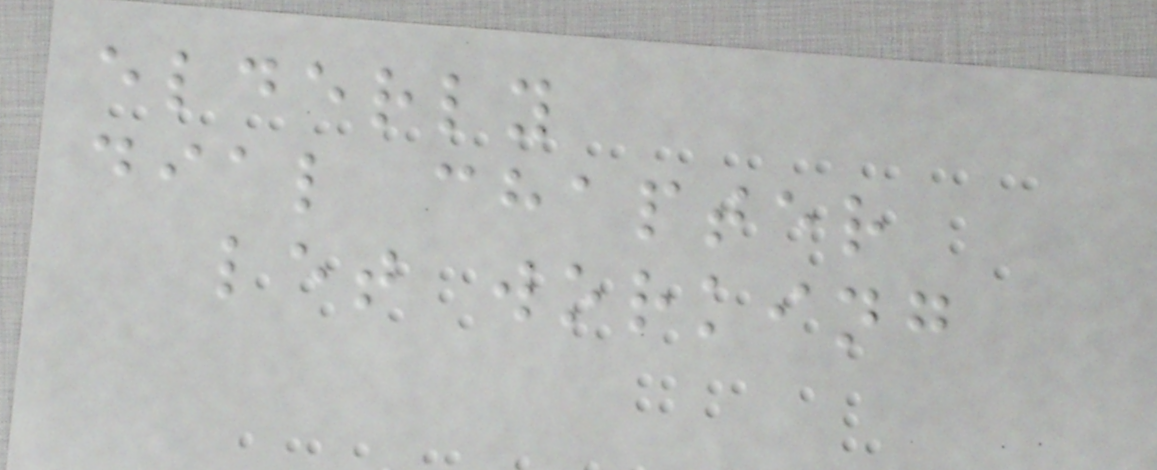elderly
dial chapter
let working
